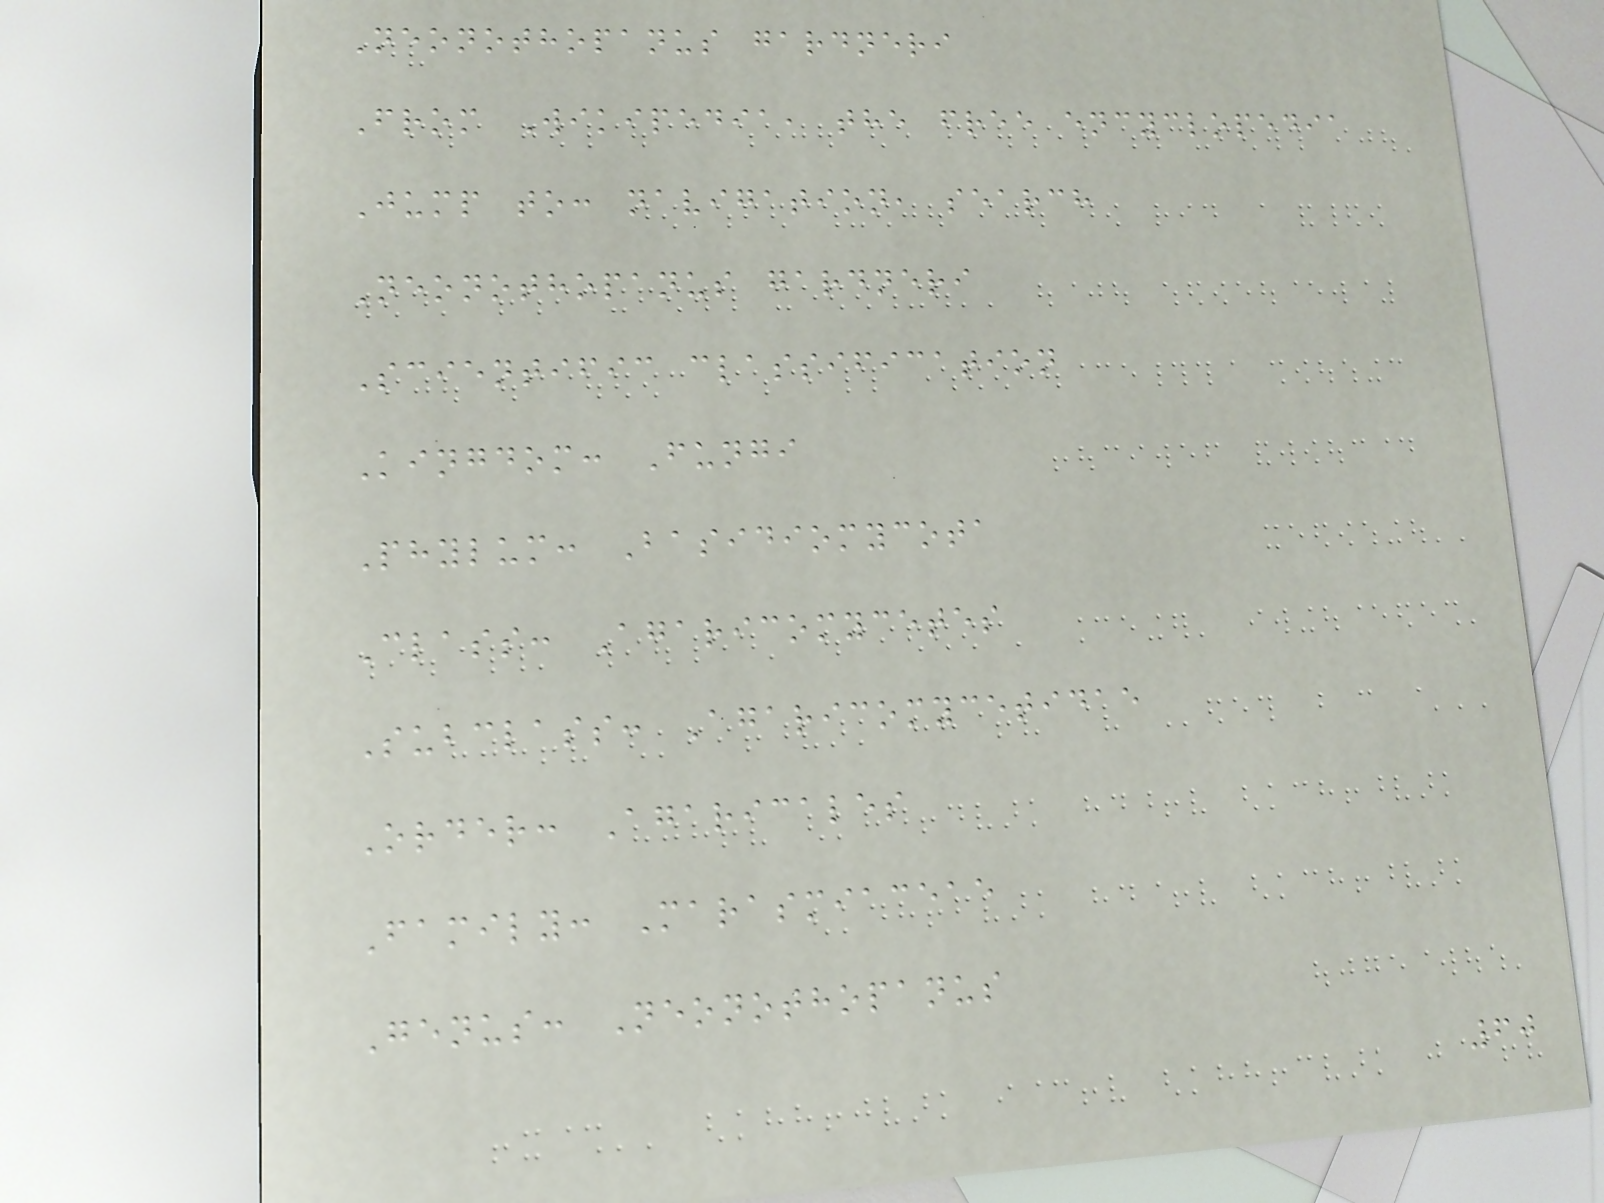Neonothopanus gardneri
From Wikipedia, the free encyclopedia
Jump to: navigation, search
Neonothopanus gardneri
Scientific classification
Kingdom: Fungi
Phylum: Basidiomycota
Class: Agaricomycetes
Subclass: Agaricomycetidae
Order: Agaricales
Family: Marasmiaceae
Genus: Neonothopanus
60
